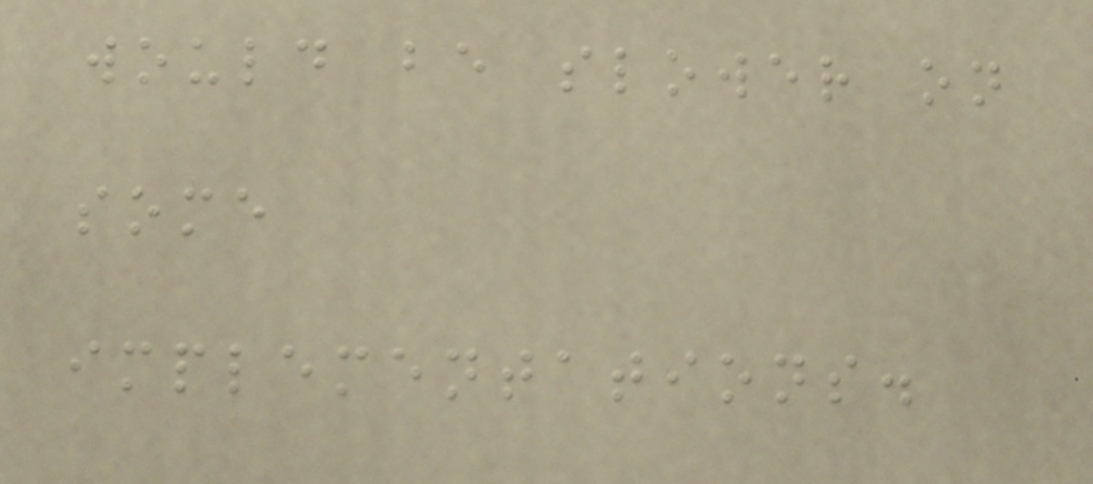would be slower on
some
implementations.
